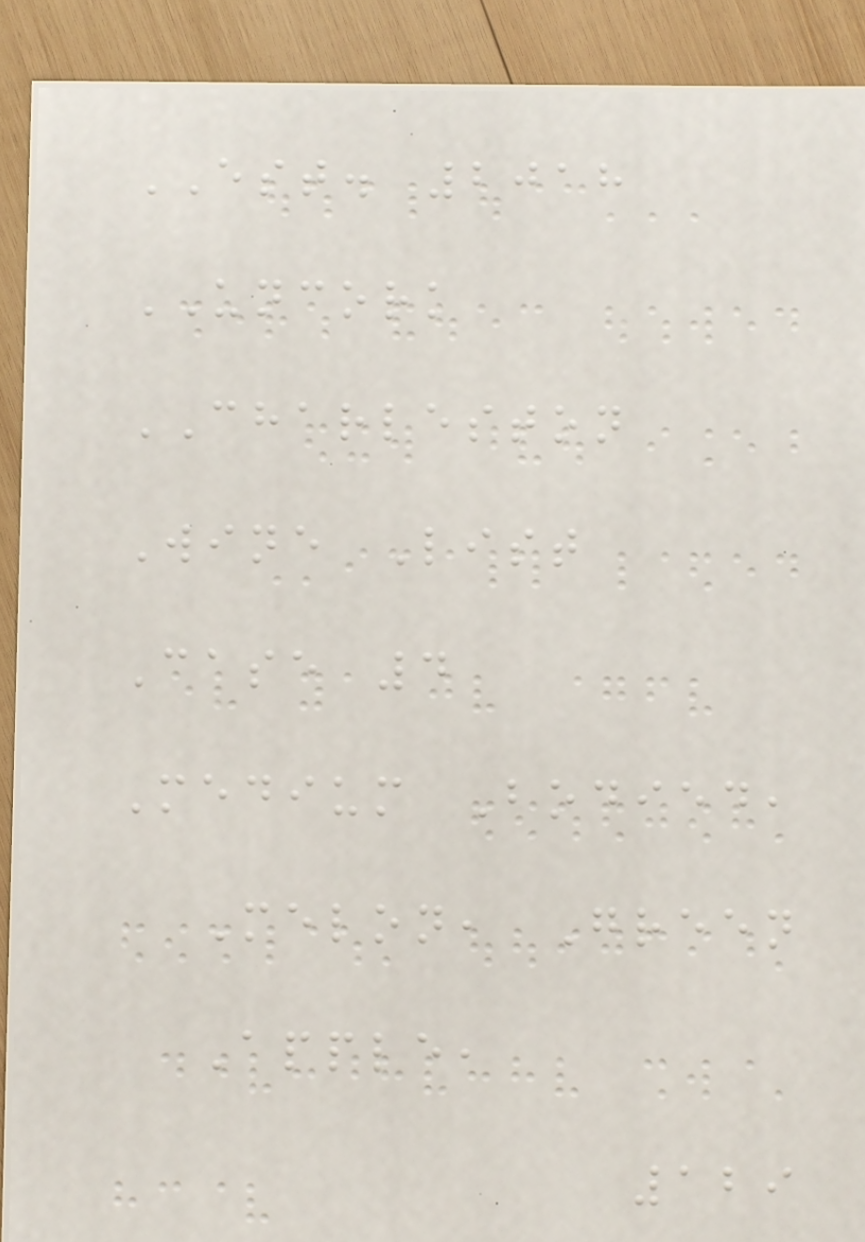EST. 2018
UNCORK
CHARLESTON
Wine List
Case 4
Medium Bodied,
Melon, Green
Apple,
129
